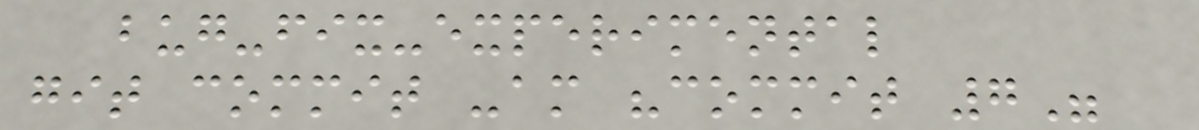bug-fix-experimental
git commit -am "commit 7"
